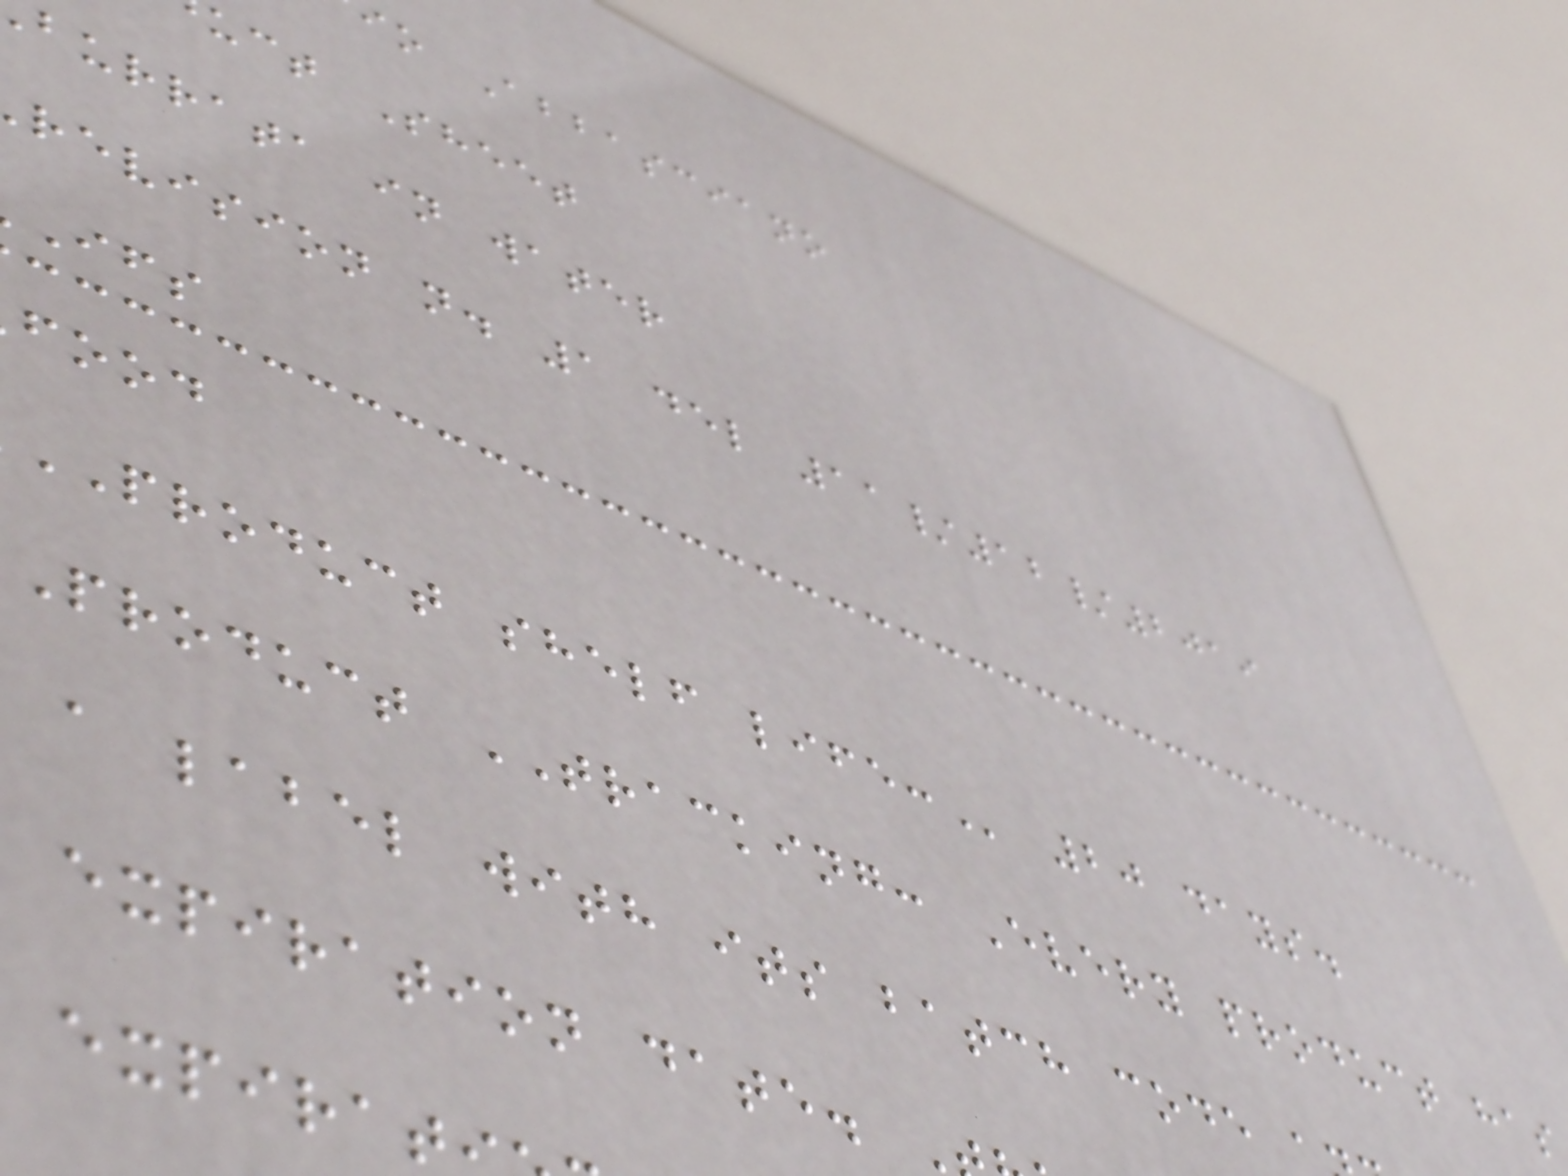io Abbasciano
uct Sheet
burrata in water
revision n. 1 del 11/12/2019
food
PRODUCT shelf
product TRACKING: Every product has
a label with its batch code
expiration date.
